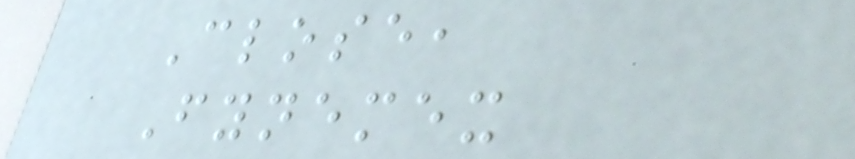Close,
Fynemex
